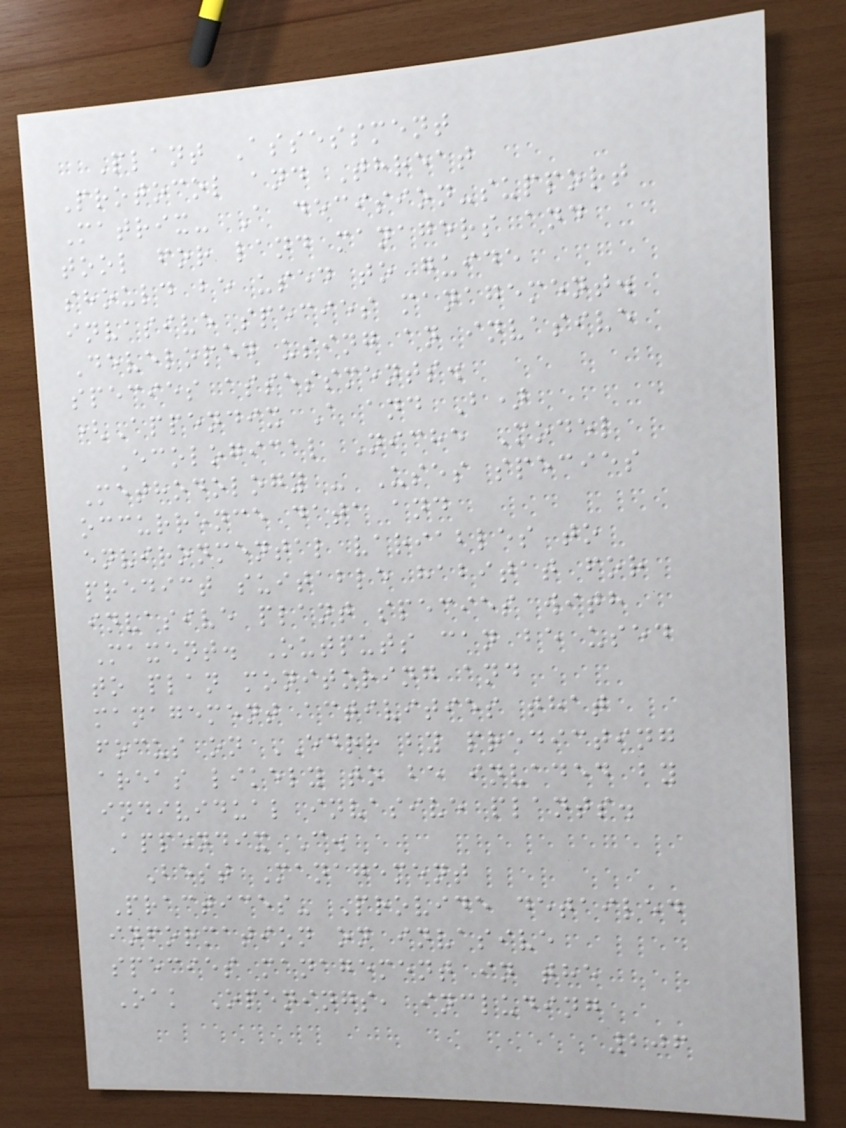Plant Assessment
Protocol and Threat
Matrix- A decision-support
tool for land managers and
should be used to guide
invasive species management.
Developed using an invasive
species assessments.
(Appendix A and B)
Ecological Niche Model
Methodology - Uses species
occurrence data and
environmental variables to
predict suitable habitat for
invasive plant species with
Maxent. Outputs can be used
to plan monitoring and
management activities that
focus on EDRR by predicting
areas likely to be invaded by
individual invasive plants.
Appendix C.
Best Management
Practices- Provide detailed
information on invasive
species management in the
Oak Openings, including
206
